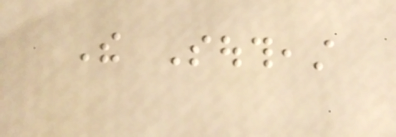The Southeast
